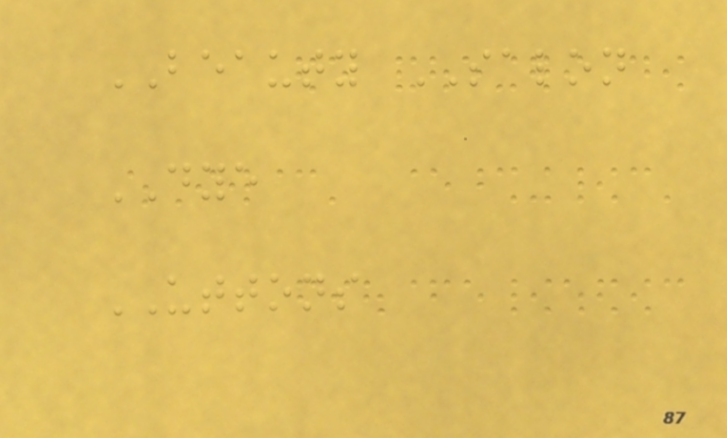BEAUTY SALON
DYE
UTTONS
